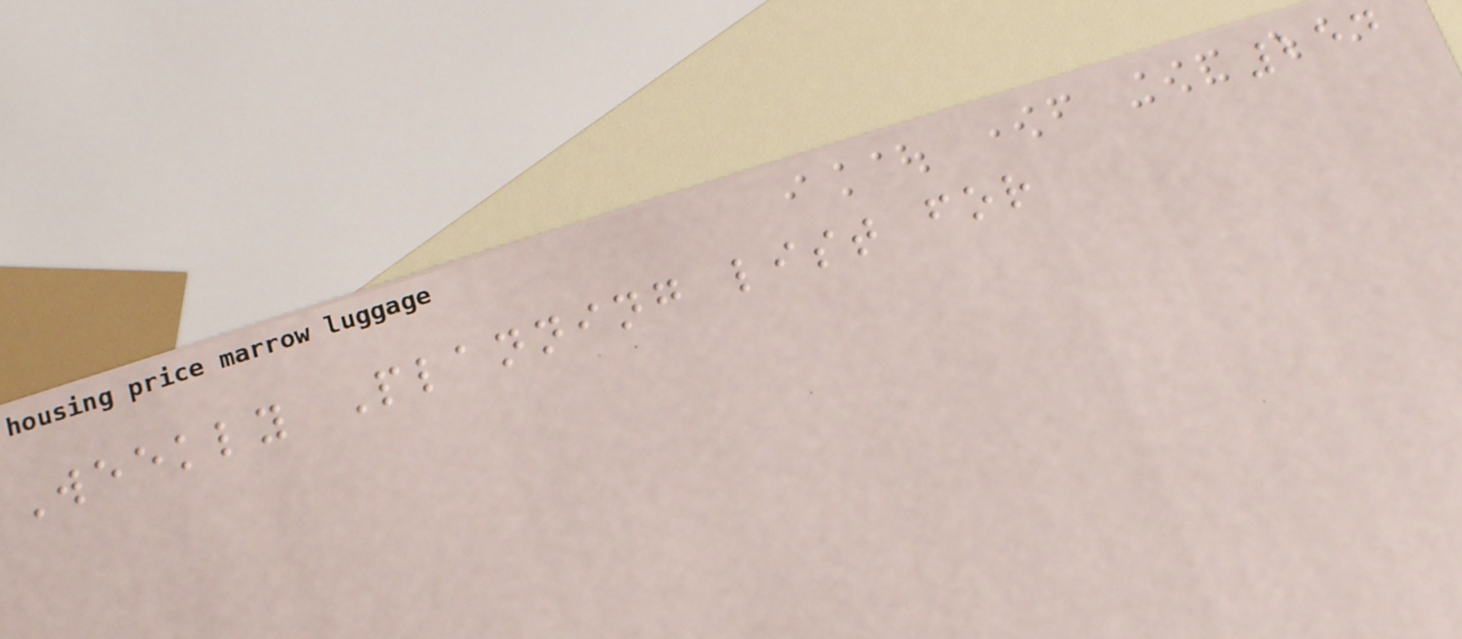254
Weekly Planning list for
